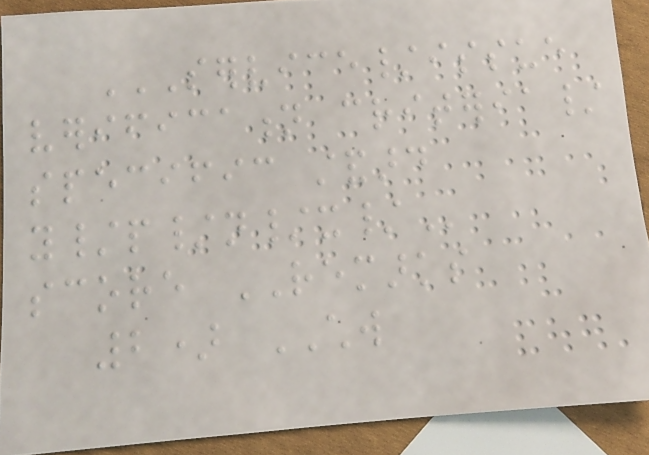SERVICE/ISSUE
VERIFICATION CRITERIA/
SPECIFIC STANDARD
Y/P/N/X/
score REMARKS
2) CHW
